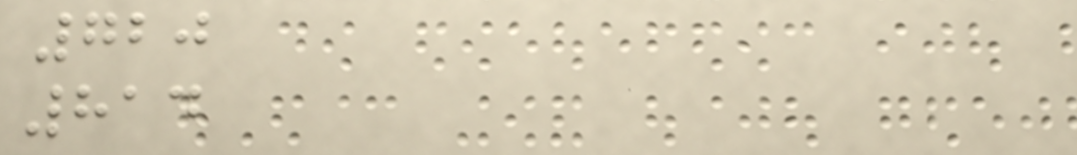720
814
